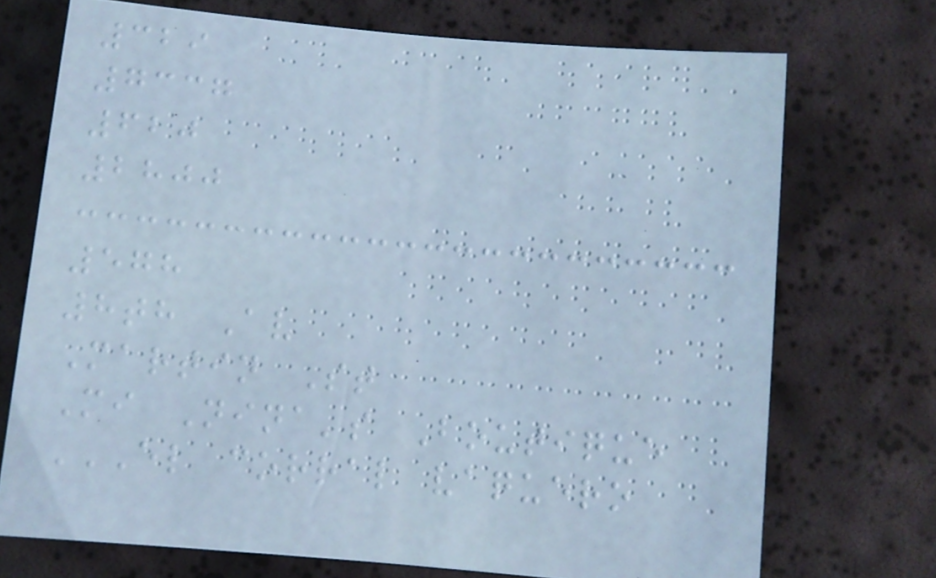329
7337
620
2800
578
8th Av
Martin St
Mi Nina's Boutique
EL CORRAL VAQUERO
